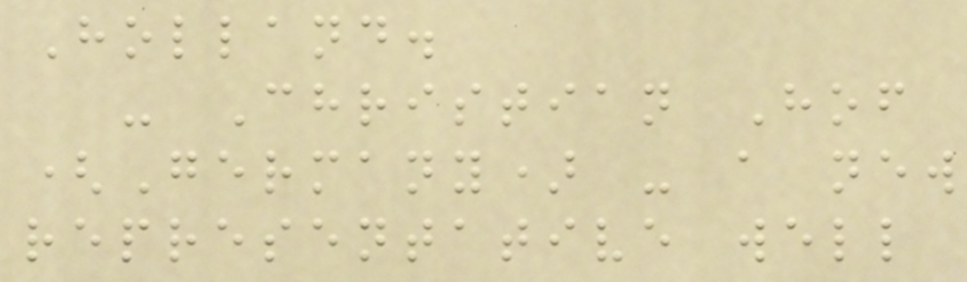Holland.
- Christian Hof
(Germany) - a new
representative well
